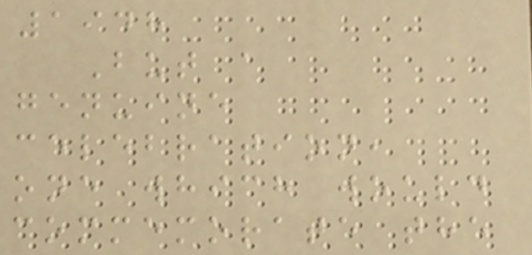1948
But a
genuine
celebration,
one which would
commemorate the
